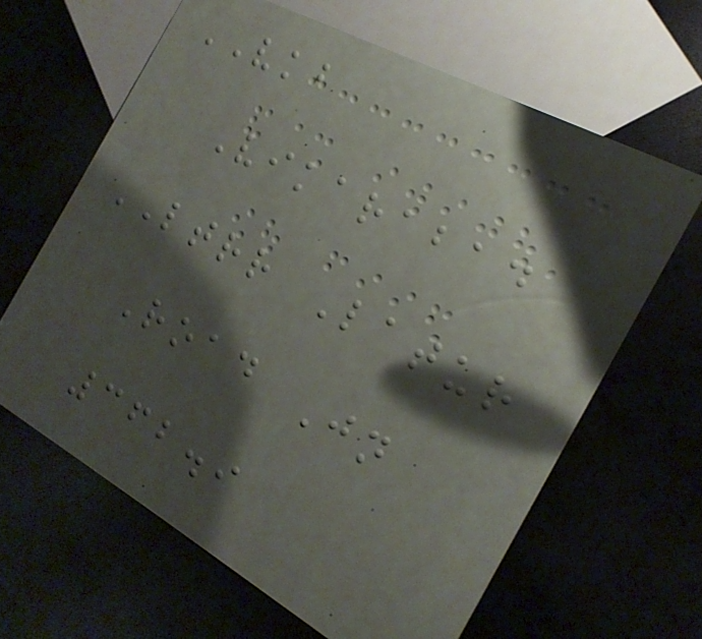VKB
Vikarabad
LTRR Latur
Road Jn
362.9
